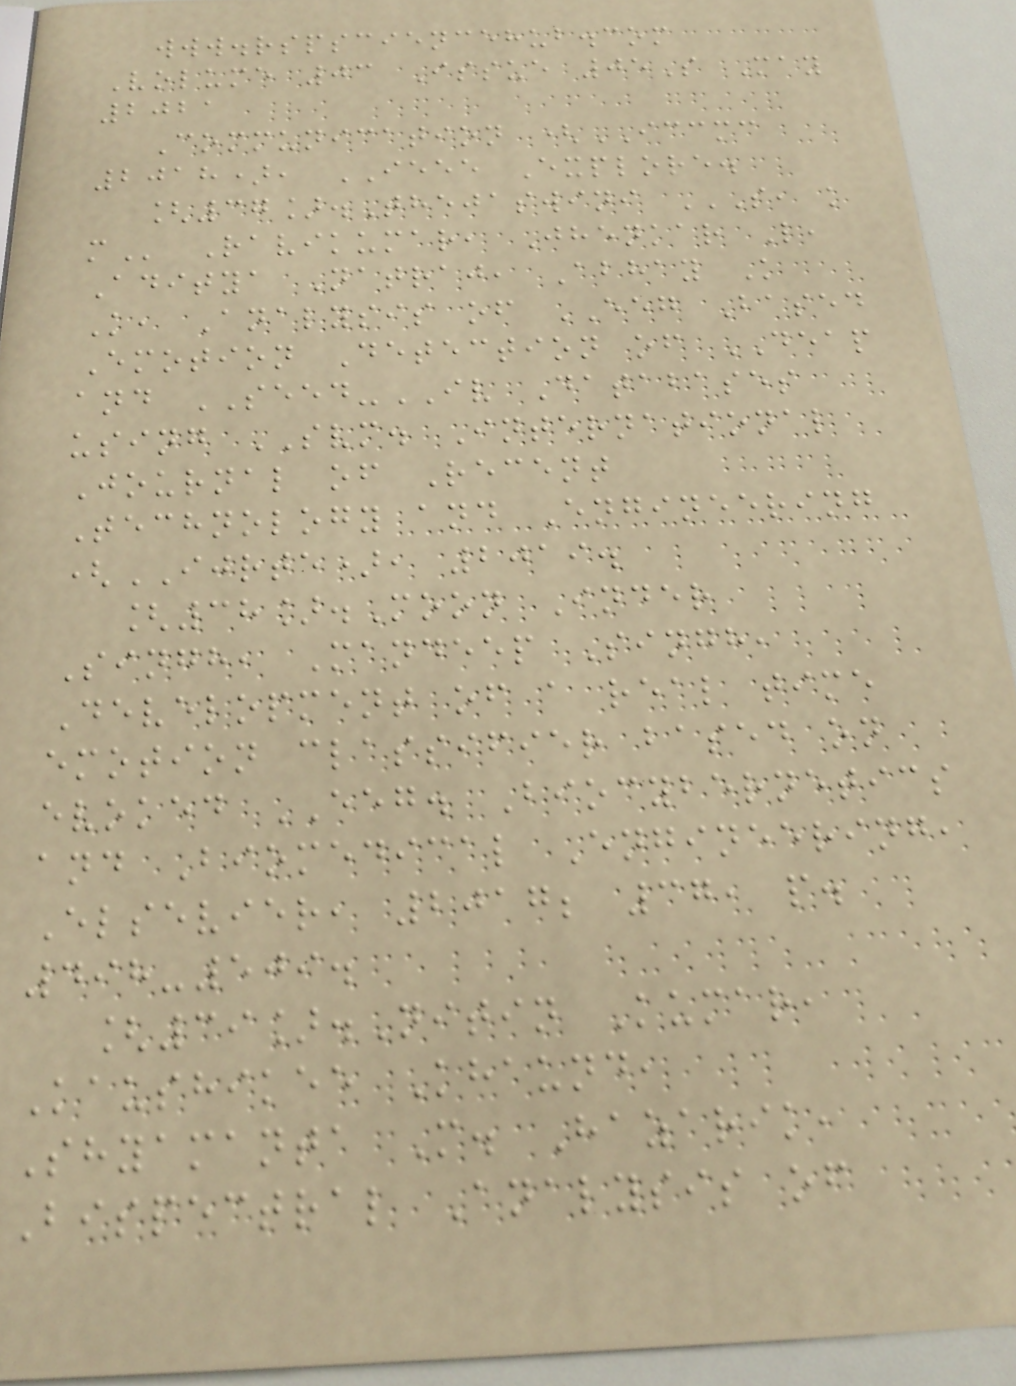www.rspsciencehub.com
Volume 03 Issue 05S May
2021
Communication (ICCMC
2018), IEEE Explore.
[37].Thejaswini S, K
M Ravikumar, Jhenkar L,
Aditya Natraj, Abhay K
K, Analysis of EEG Based
Emotion Detection of DEAP
and SEED-IV Databases
using SVM. International
Journal of Recent
Technology and Engineering
(IJRTE), 2019.
[38].Moon Inder
Singh, Mandeep Singh,
Development of a real time
emotion classifier based on
evoked EEG. Biocybernetics
and Biomedical Engineering,
Elsevier, 2017; 37, p.
498-509.
[39].Nitin Kumar,
Kaushikee Khaund,
Shyamanta M. Hazarik,
Bispectral Analysis of
